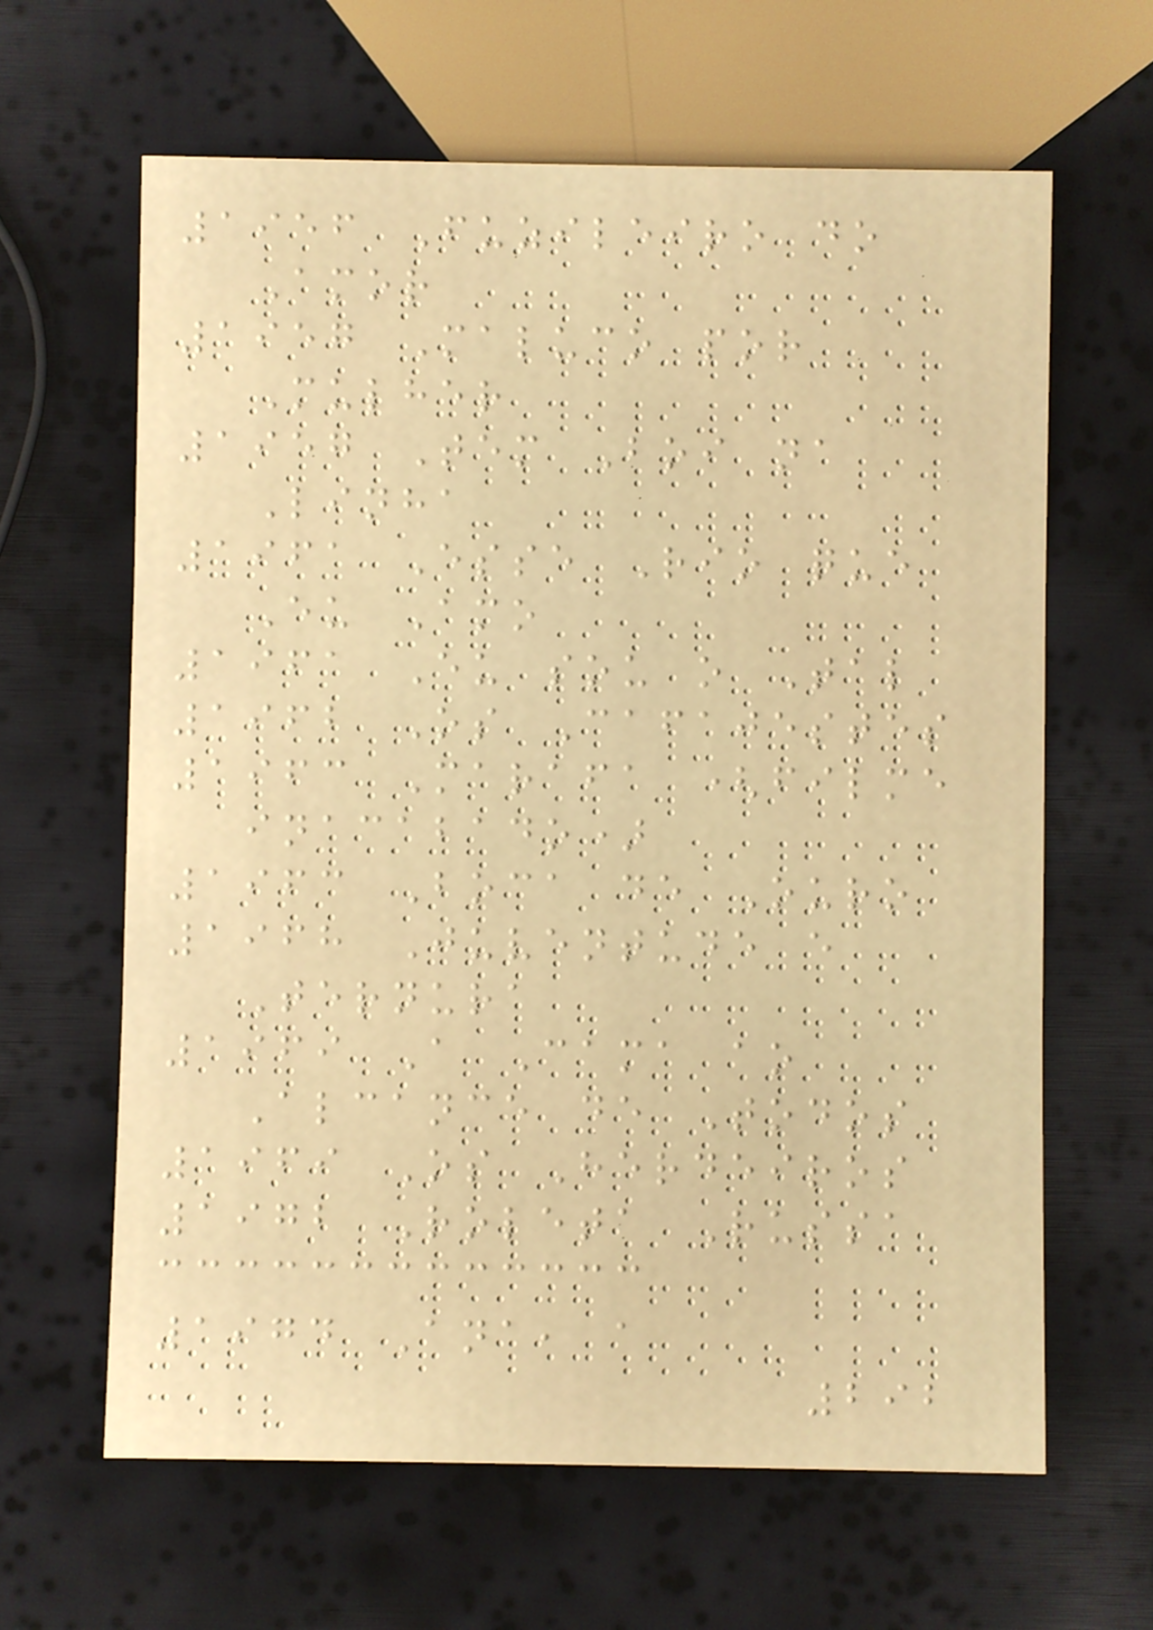1956 Fuzileiro do
Amor
1957 Maluco por
Mulher
1957 Tem Boi na
Linha
1961 Esse Rio que
Eu Amo
1961 Eu sou o Tal
1962 Os Cafajestes
1963 Marafa (filme
inacabado)
1963 Boca de Ouro
1968 Juventude e
Ternura
1969 A Cama ao
Alcance de Todos
1969 Os Herdeiros
1972 Roleta Russa
1974 Ana, a
292
